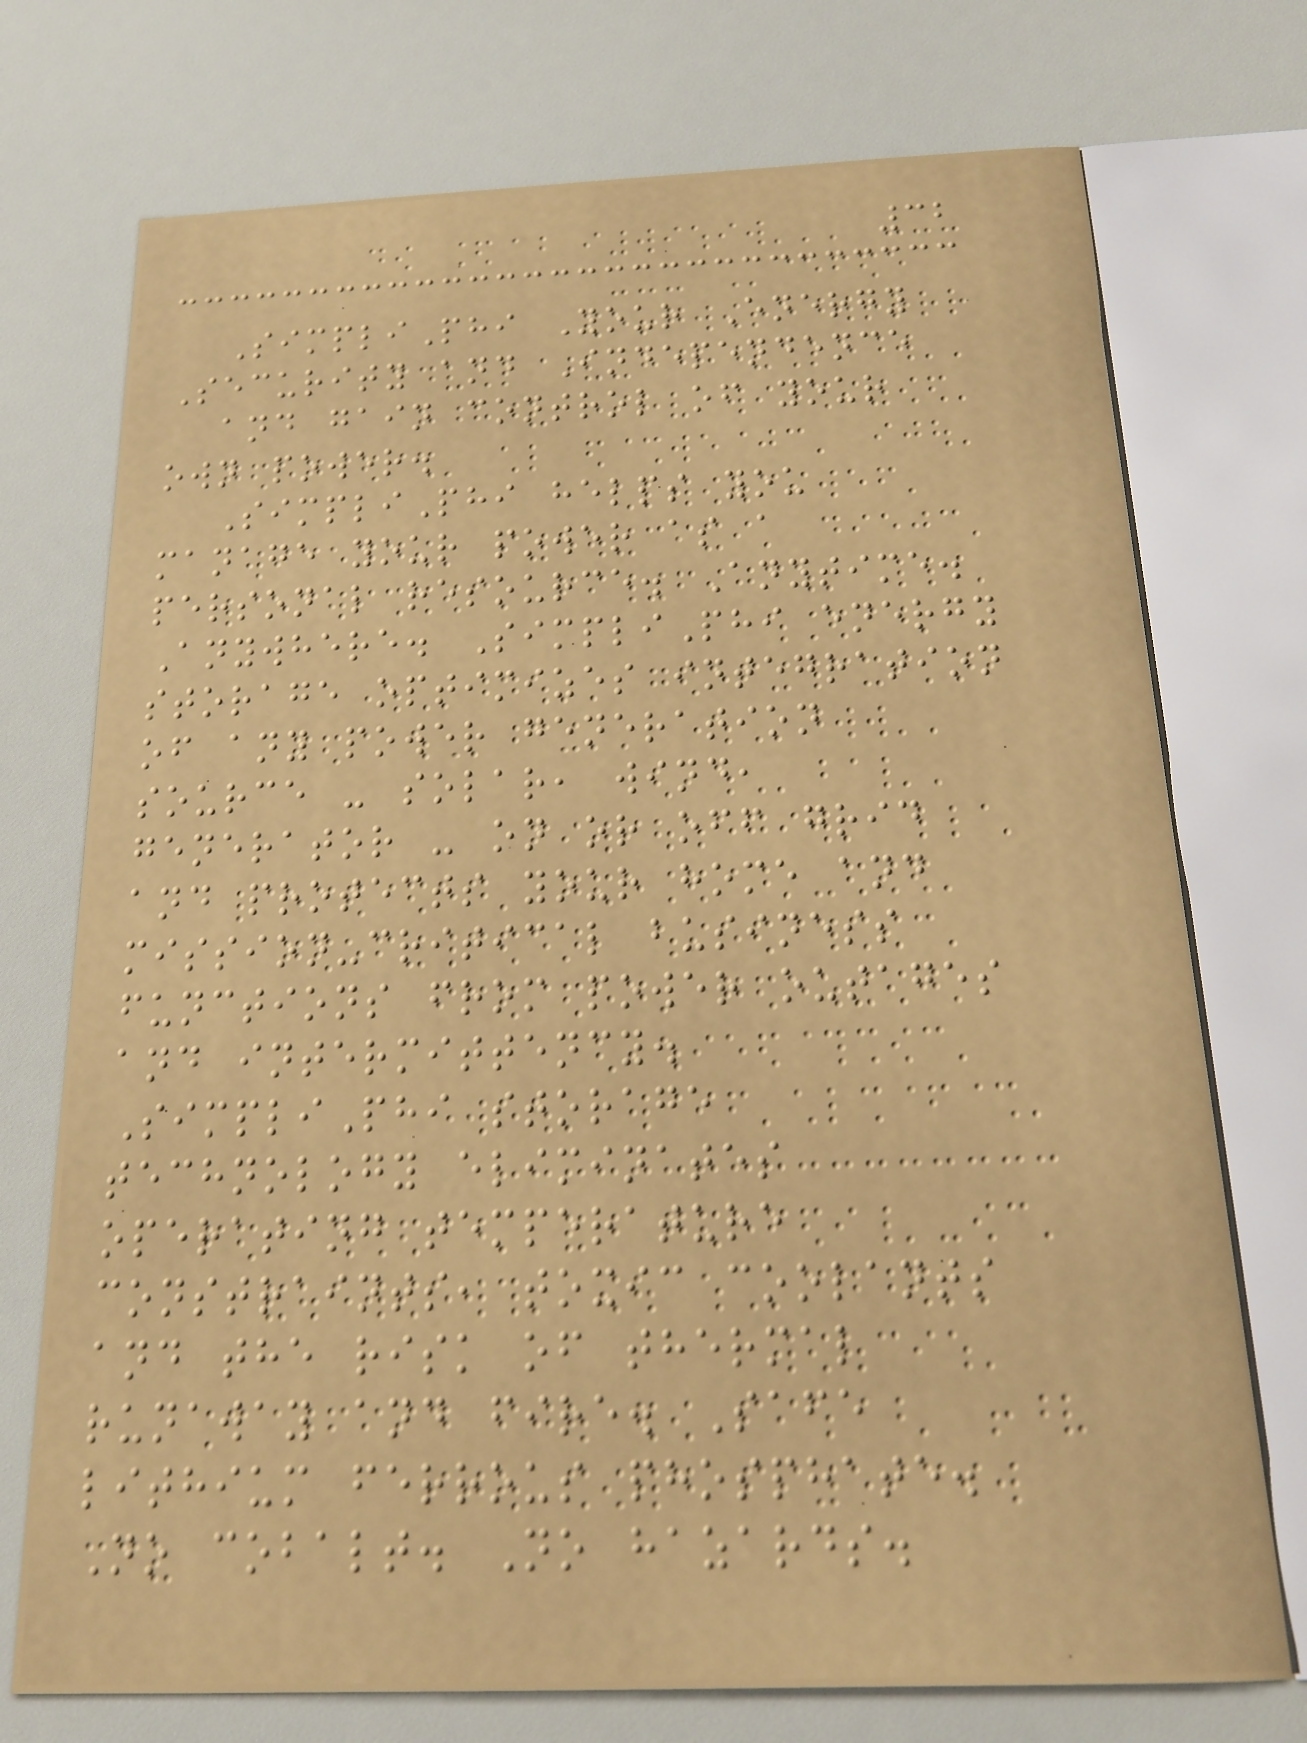32
SimpliPhi Your Energy
Security and Independence
and gain control of your
own power.
SimpliPhi helps you
manage your power as a
personal resource. Anytime.
Anywhere. SimpliPhi energy
storage optimizes integration
of any power generation
source - solar, wind,
generator - on or off grid
and protects your home and
mission-critical business
functions from power outages
and intermittency.
SimpliPhi storage
technology eliminates
operating temperature
constraints, toxic coolants
and the risk of thermal
runaway and fire. Safe
lithium ferrous phosphate.
No cobalt. No hazards.
